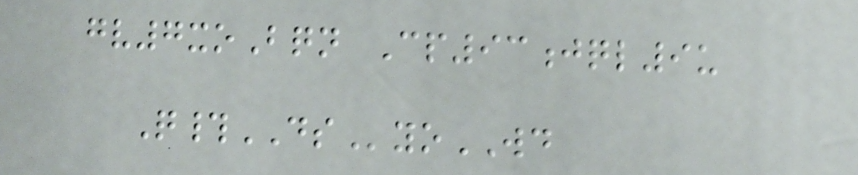gv7xoBqn Cp93jql9u
Q#DSyoWD
